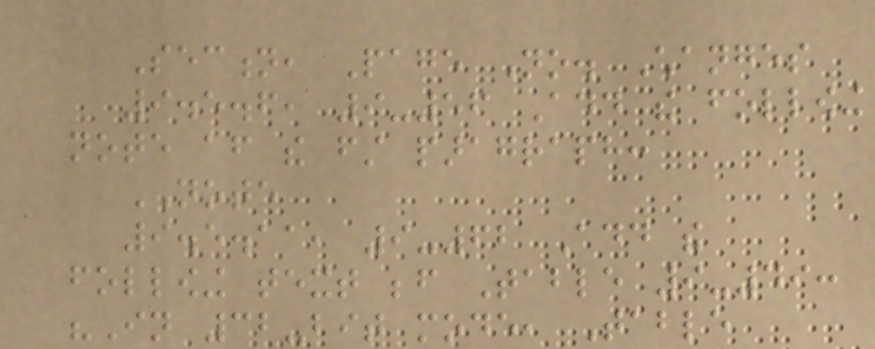Section, Page No. Changes
9.5.6, 9-56 Add the following
note after the first paragraph:
NOTE
9.5.11, 9-62 Add the
following text before Table 9-49:
"In 32-bit mode, Table
